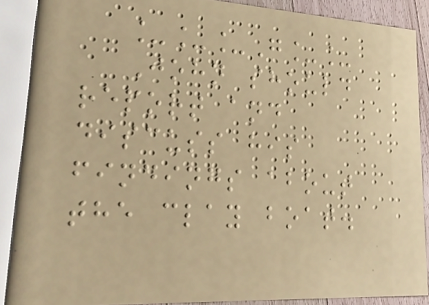___G__
John should
report and
discuss his
findings about
the clay boat.
